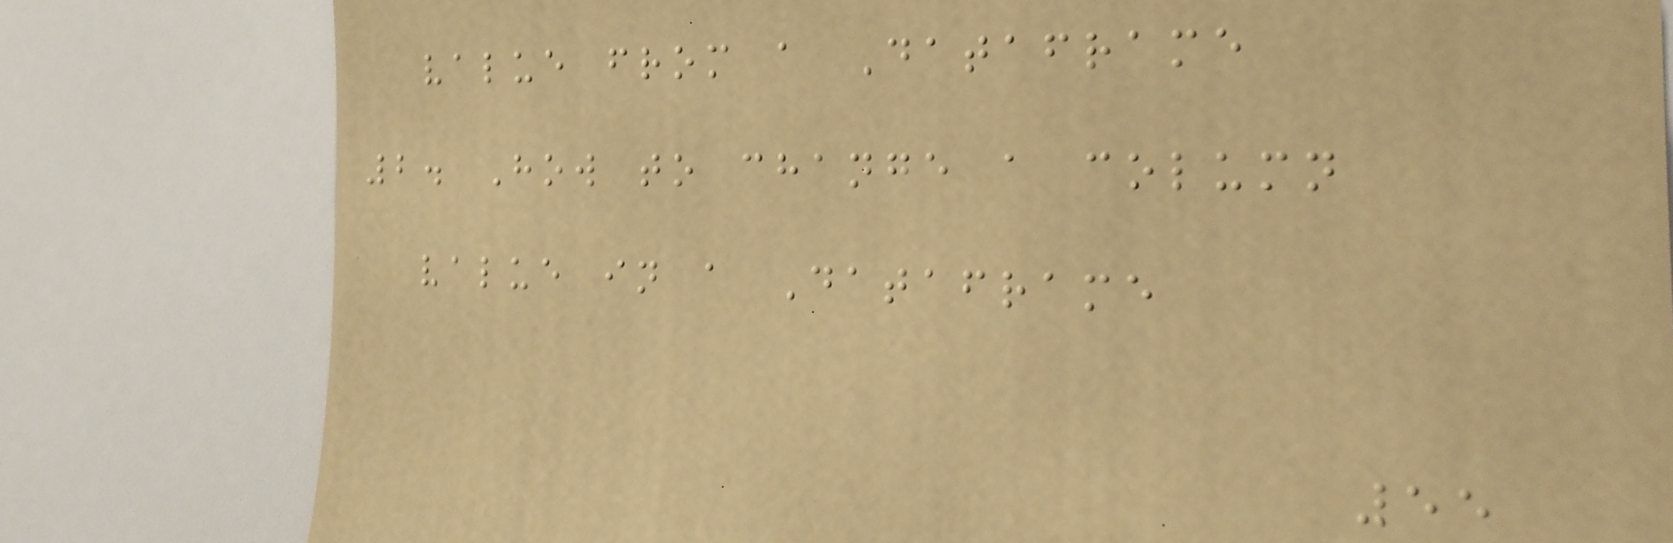value from a Dataframe
2. How to change a column
value in a Dataframe
55
